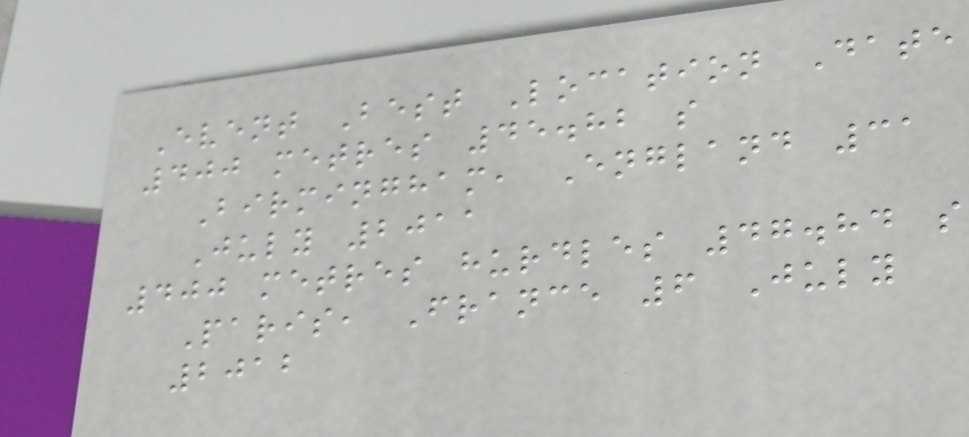Event Best Location Date
400 metres 45.82 s
Birmingham, England 31
July 2011
400 metres hurdles 47.84 s
Paris, France 6 July
2012
